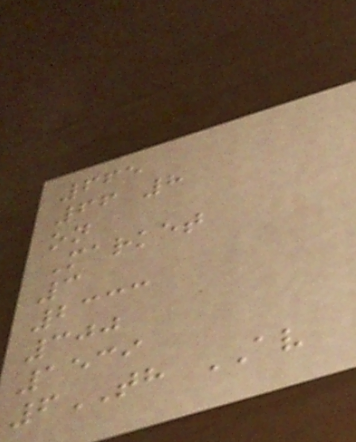665
66 8
on
Market
3
2333
300
1539
6TH AV
